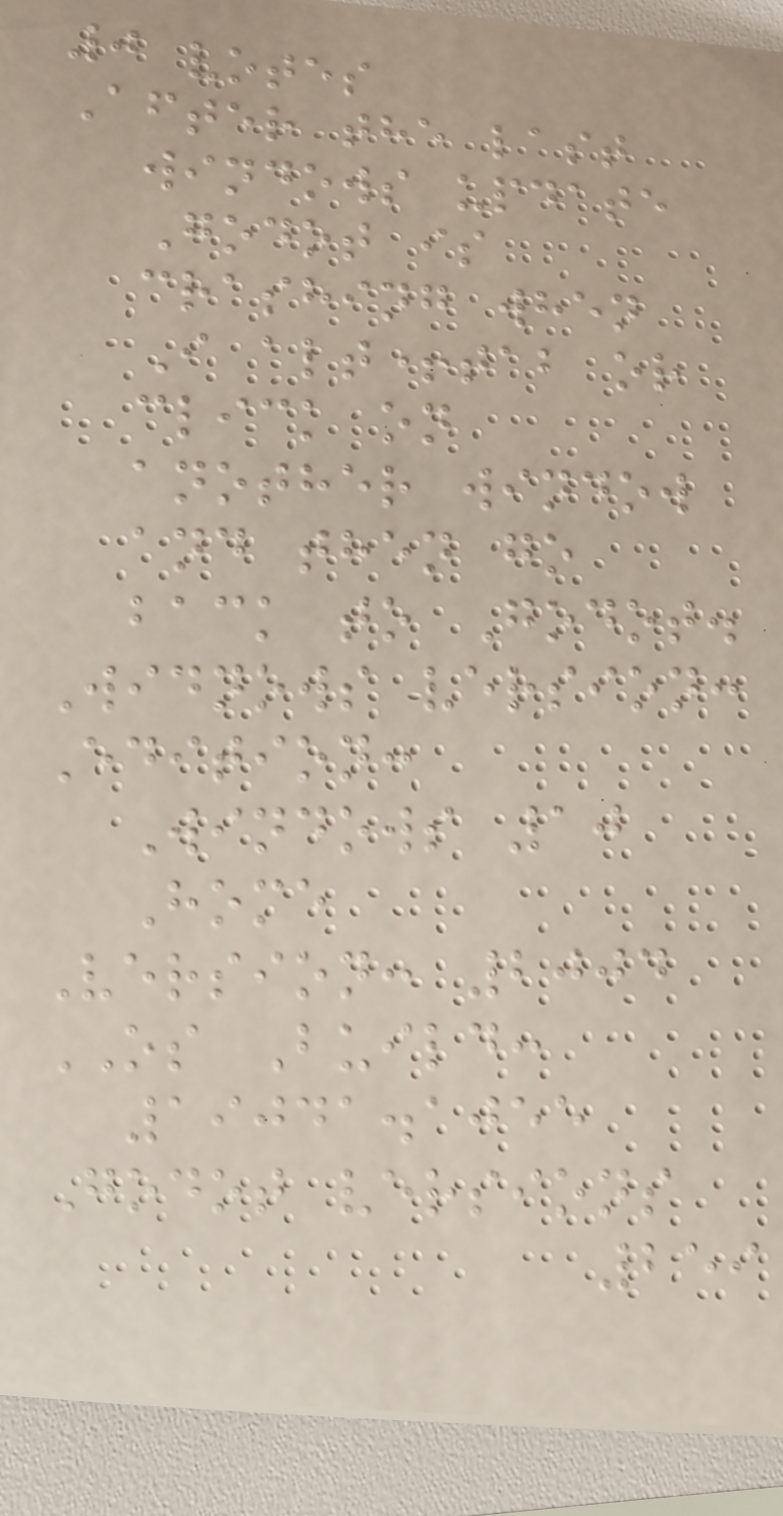0 votes
After the last
windows update
Godot is
crashing when
I alt+tab or
click on
another window
and then go
back to Godot.
Widnows version:
Edition:
Windows 10
Home
Version: 2004
OS Build:
19041.1055
Godot versions
259
